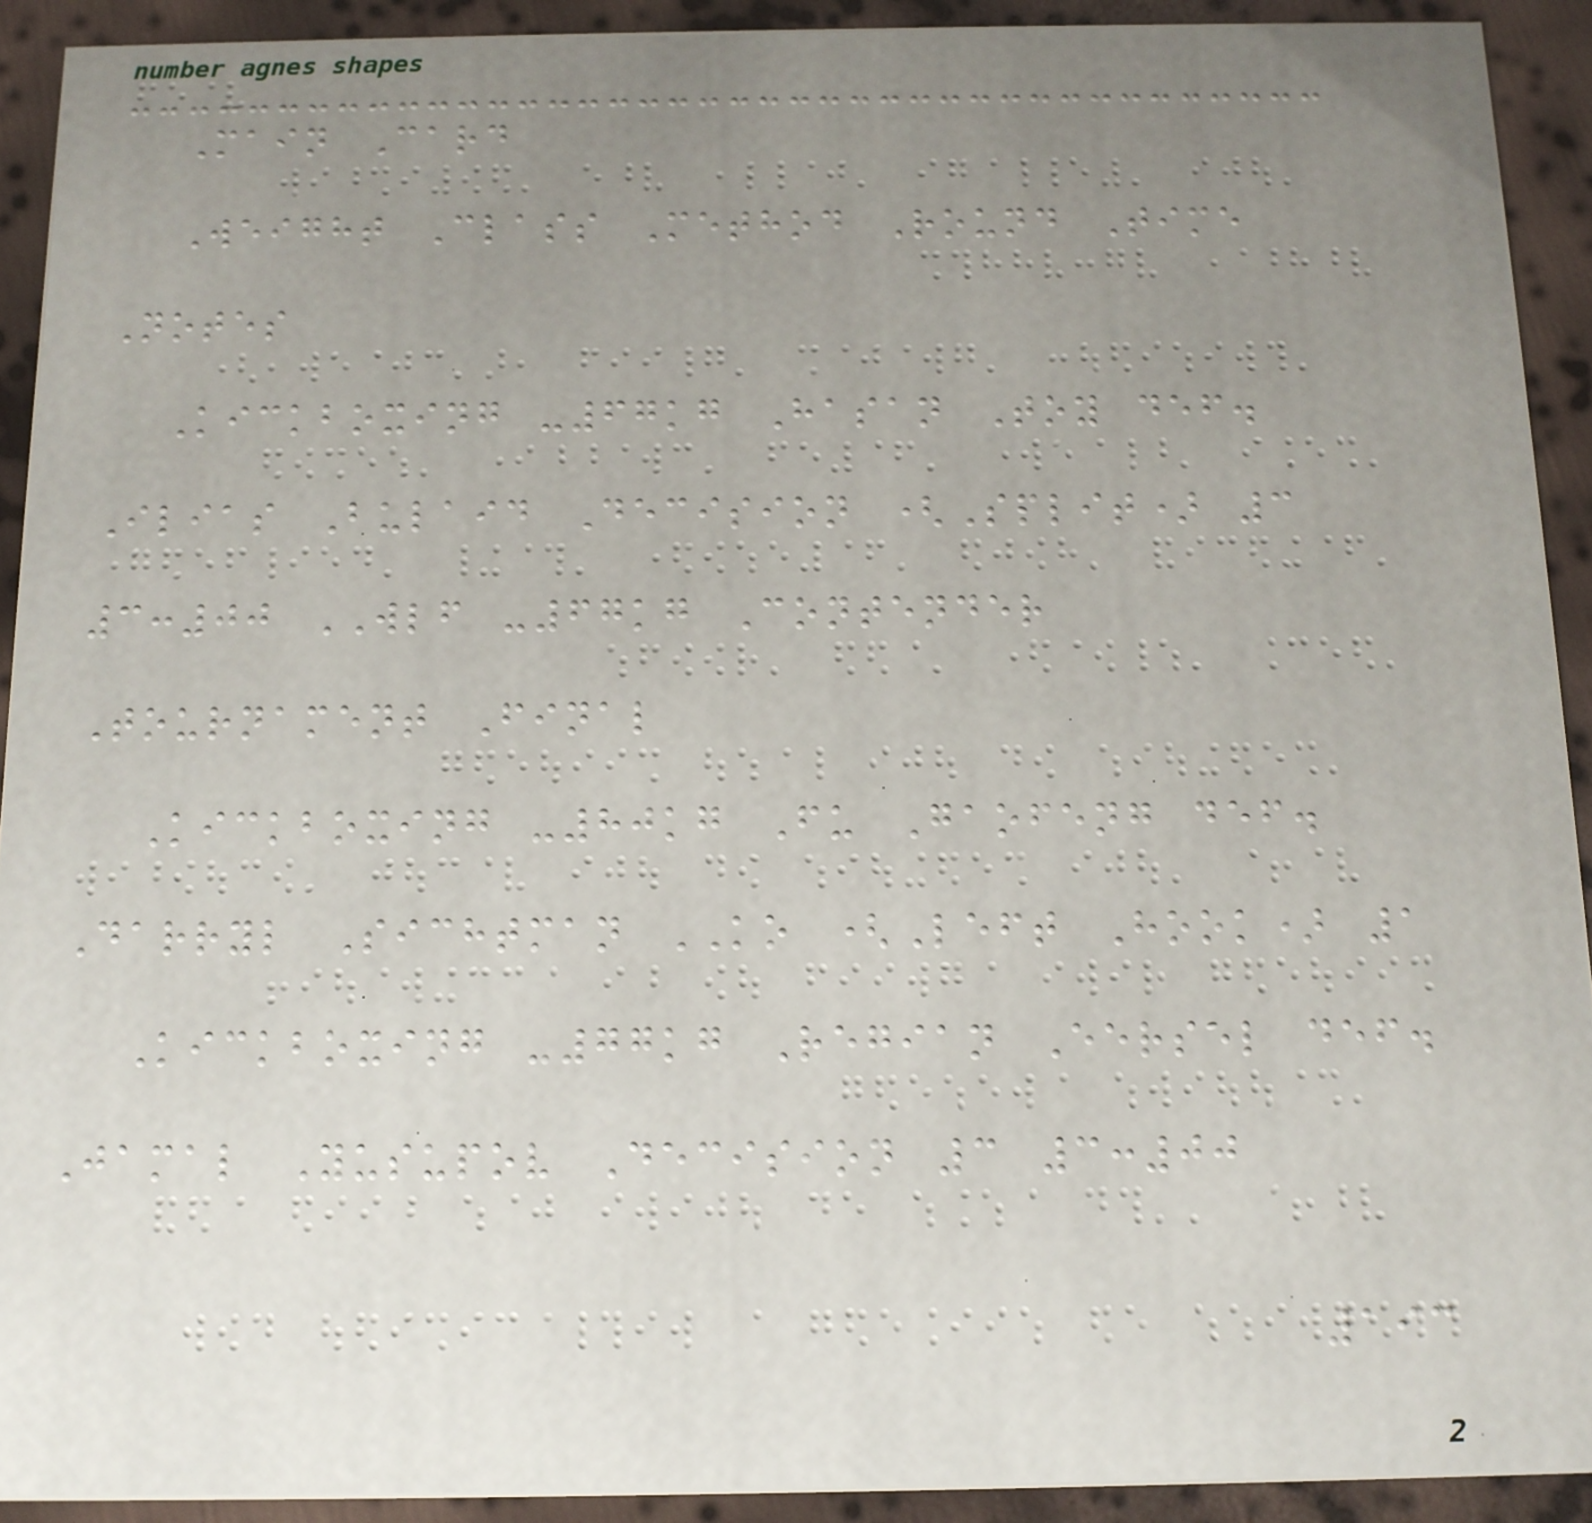Main Card
Weight Class Method Round Time
Notes
Kickboxing -67kg Hasan Toy def.
Ilias Bulaid Decision (Split) 3
3:00 WLF -67kg Contender
Tournament Final
Kickboxing -80kg Fu Gaofeng def.
Darryl Sichtman KO (Left Hook) 1
Kickboxing -77kg Regian Eersel def.
Jamal Yusupov Decision 3 3:00
193
